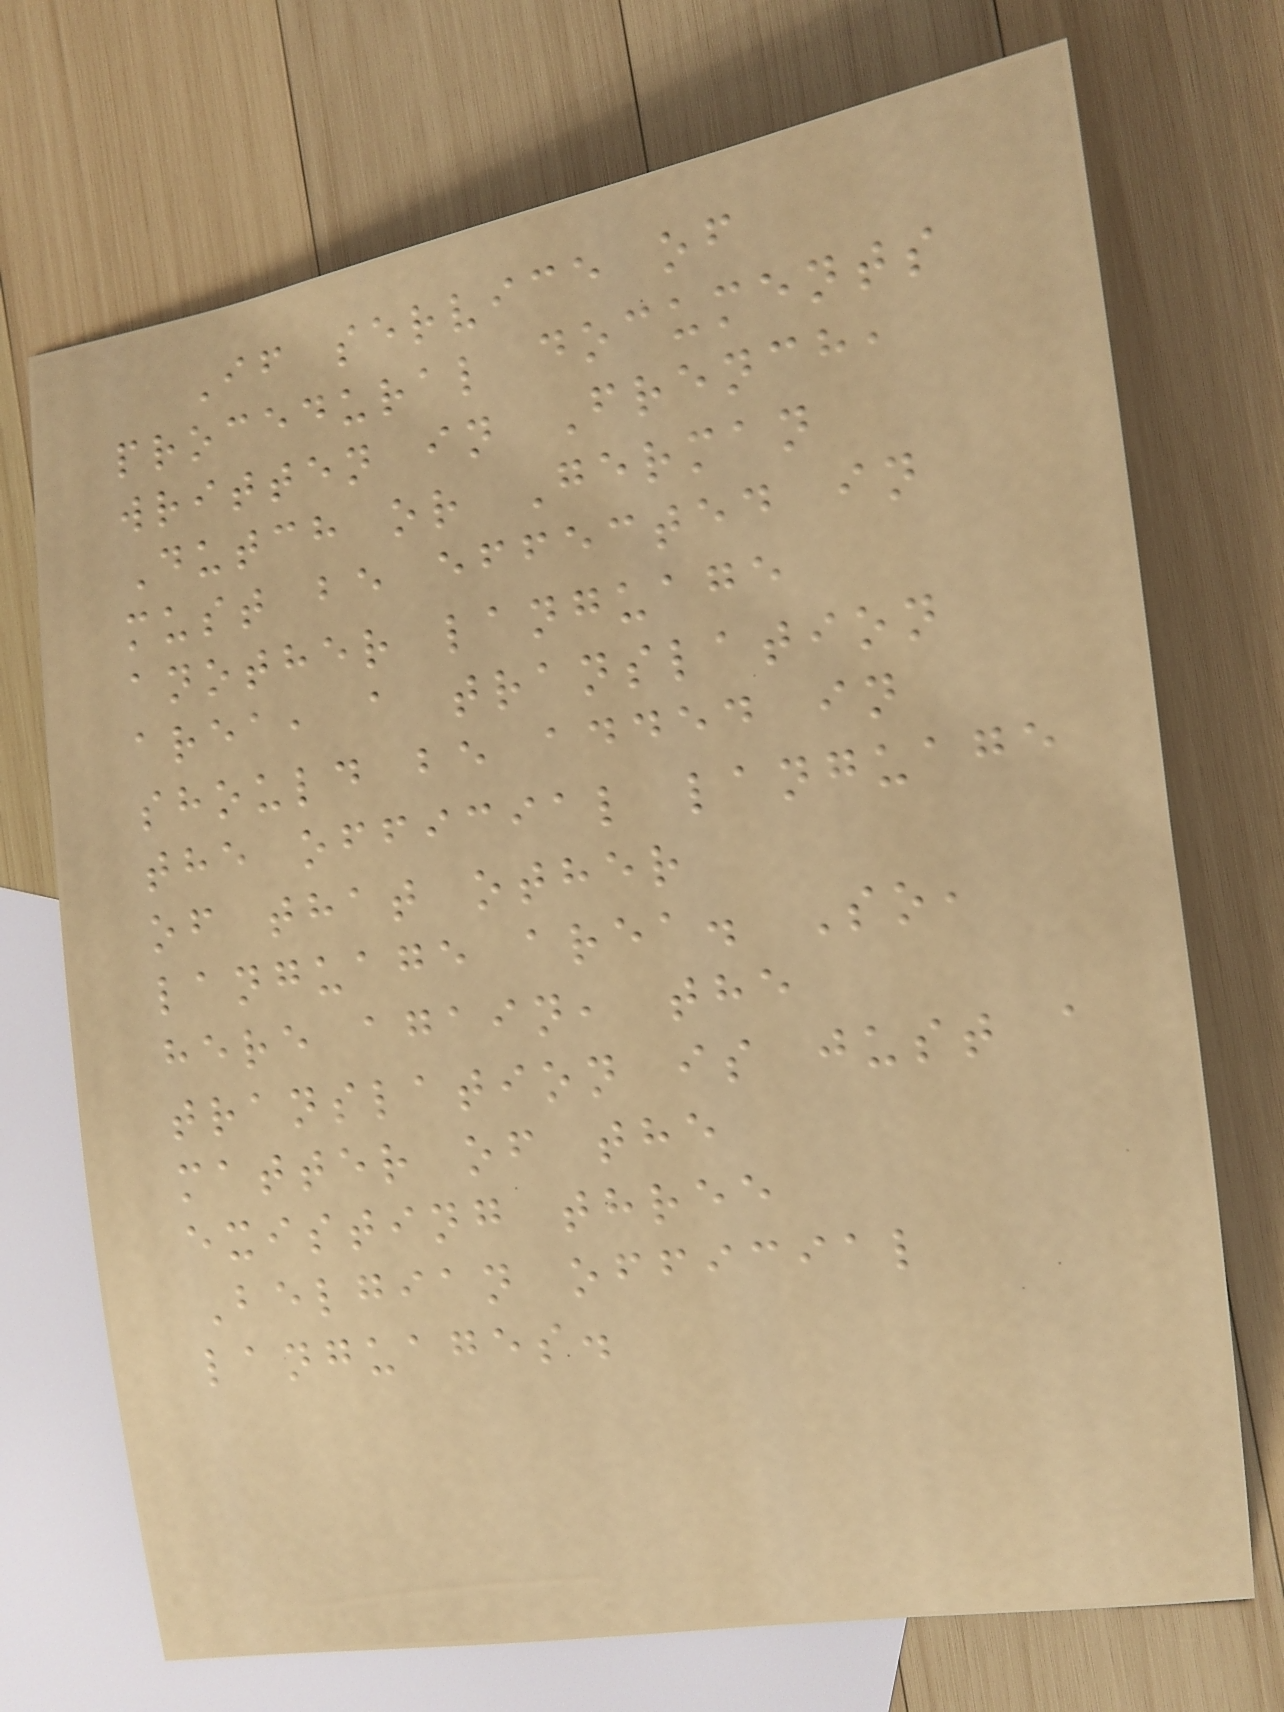If service of
procedural documents
written in French,
Dutch or German
must be effected in
another language
area, a translation
should be added in
the official language
of that other
language area. So,
here again, the
translation is just a
matter of the
existing three
Belgian official
languages.
